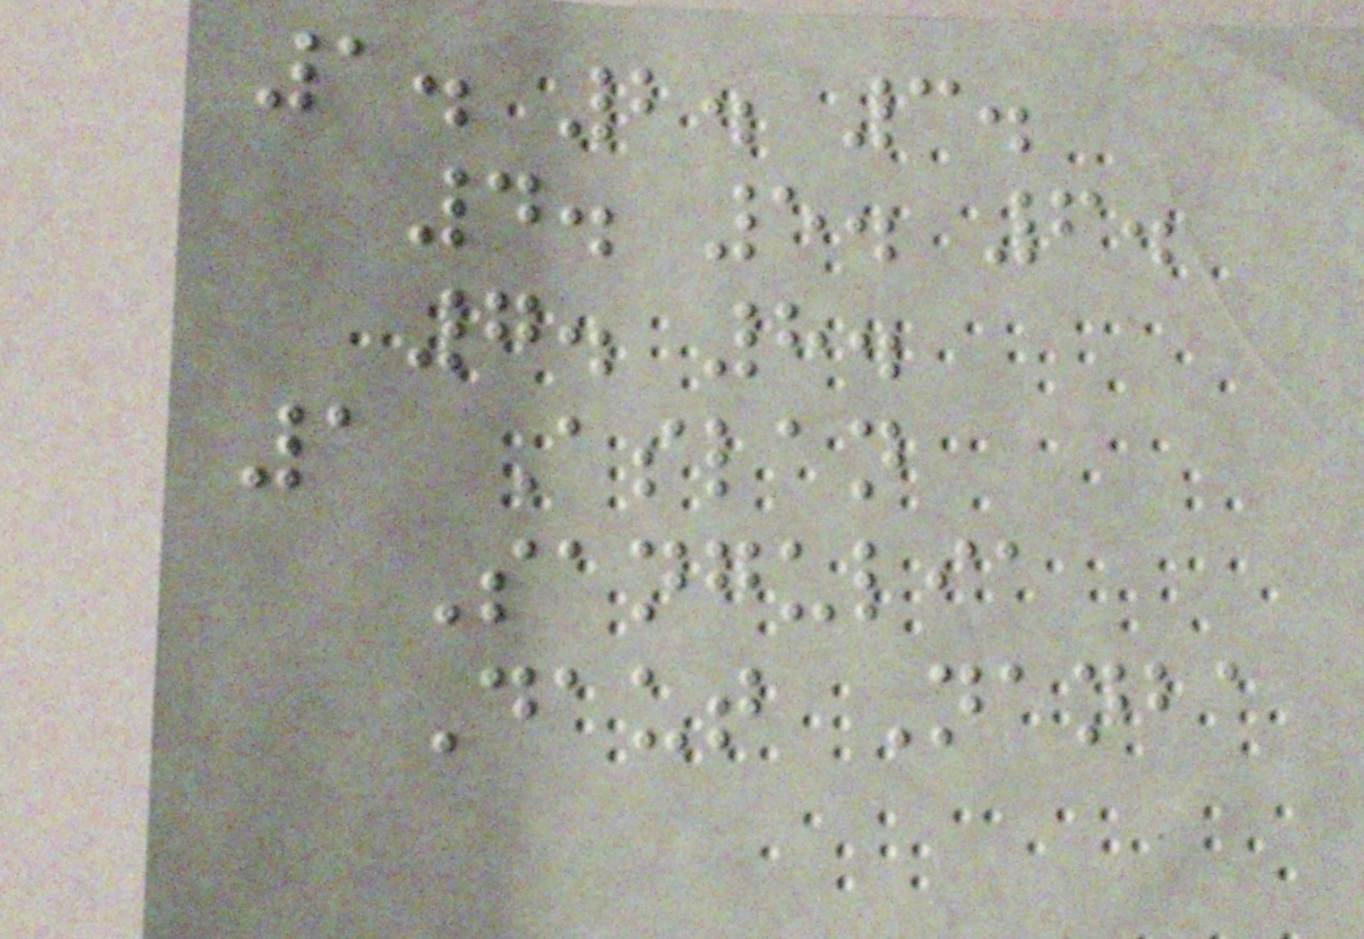1. 2. 3.
4. 5. 6.
7. 8.
1 Aslan
Sangulia
Daut Nanba
